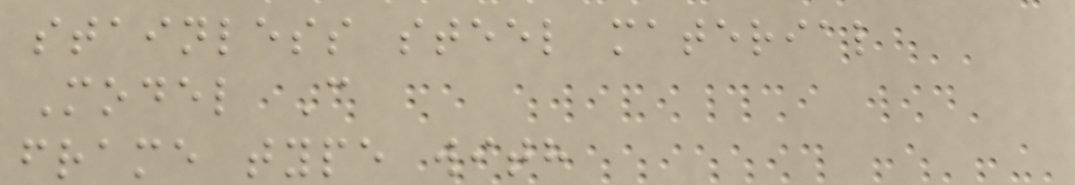stainless steel material
Model C
frame type with
